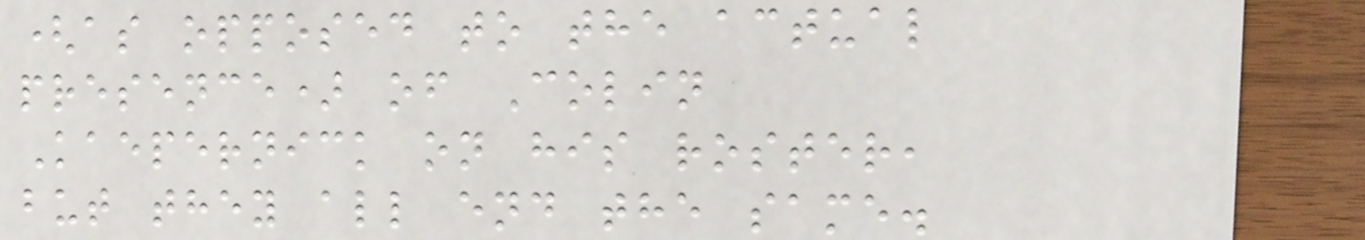(as opposed to the actual
presence) of Colin
Kaepernick on his roster,
but they all end the same.
